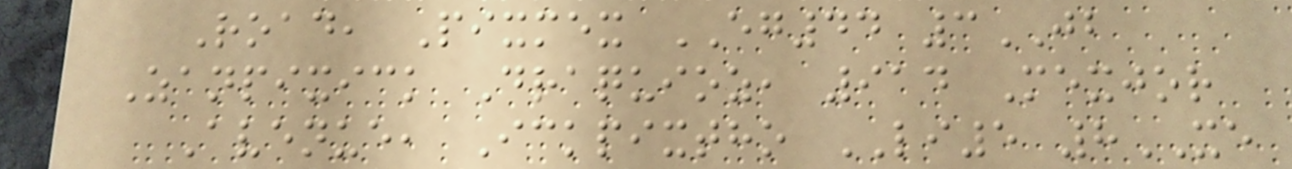Road, Pixmex EG44 3JB
Zanpixick Draquioz, 914 Mexjor
Avenue, Ickpixtho LI5 8XE
